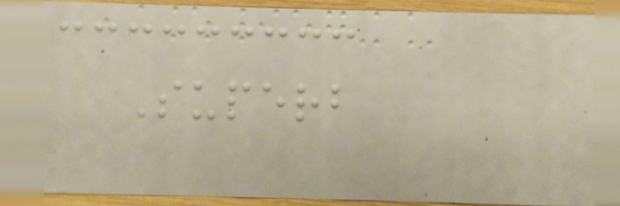Superb
